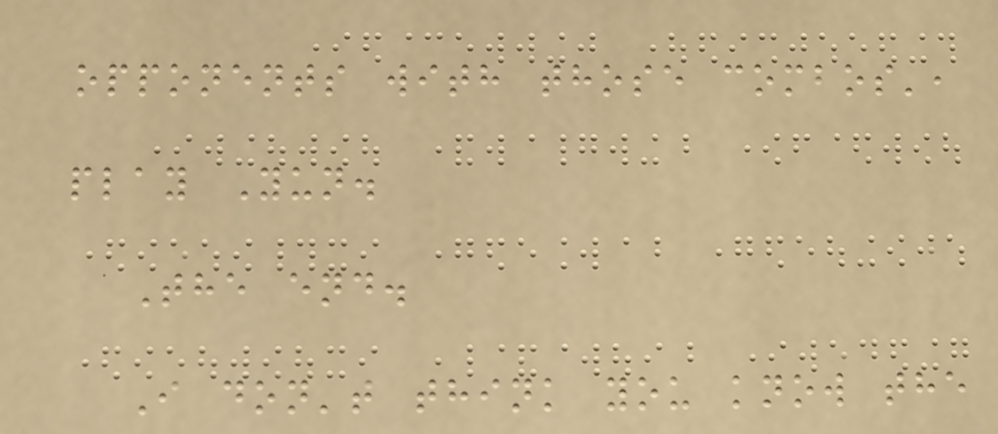opponents with those combos',
play Yun.
The end.
I don't think you know the
